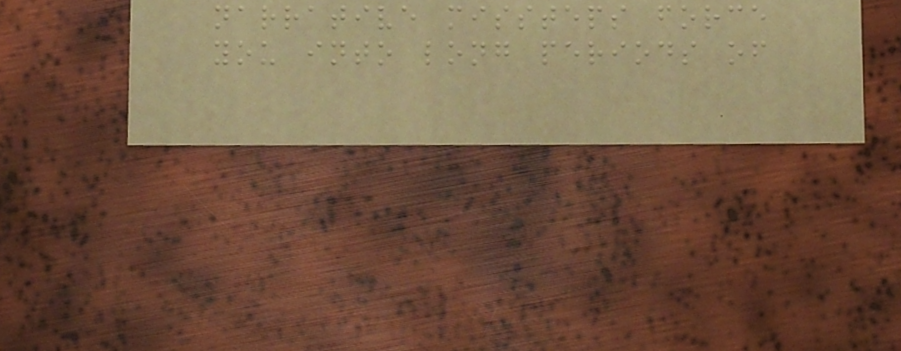narrative missteps force
you into long periods of
